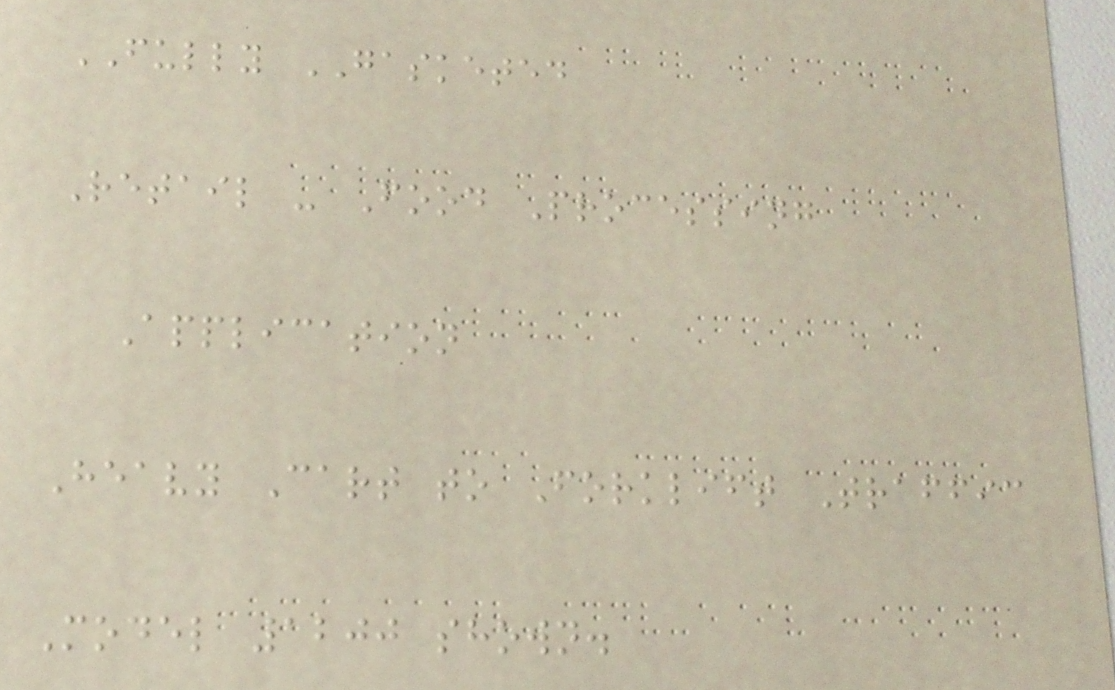FULLY GASKETED
Retail - Food Processing
Application
Heavy Cart to Forklift Traffic
Model 1200 shown.
